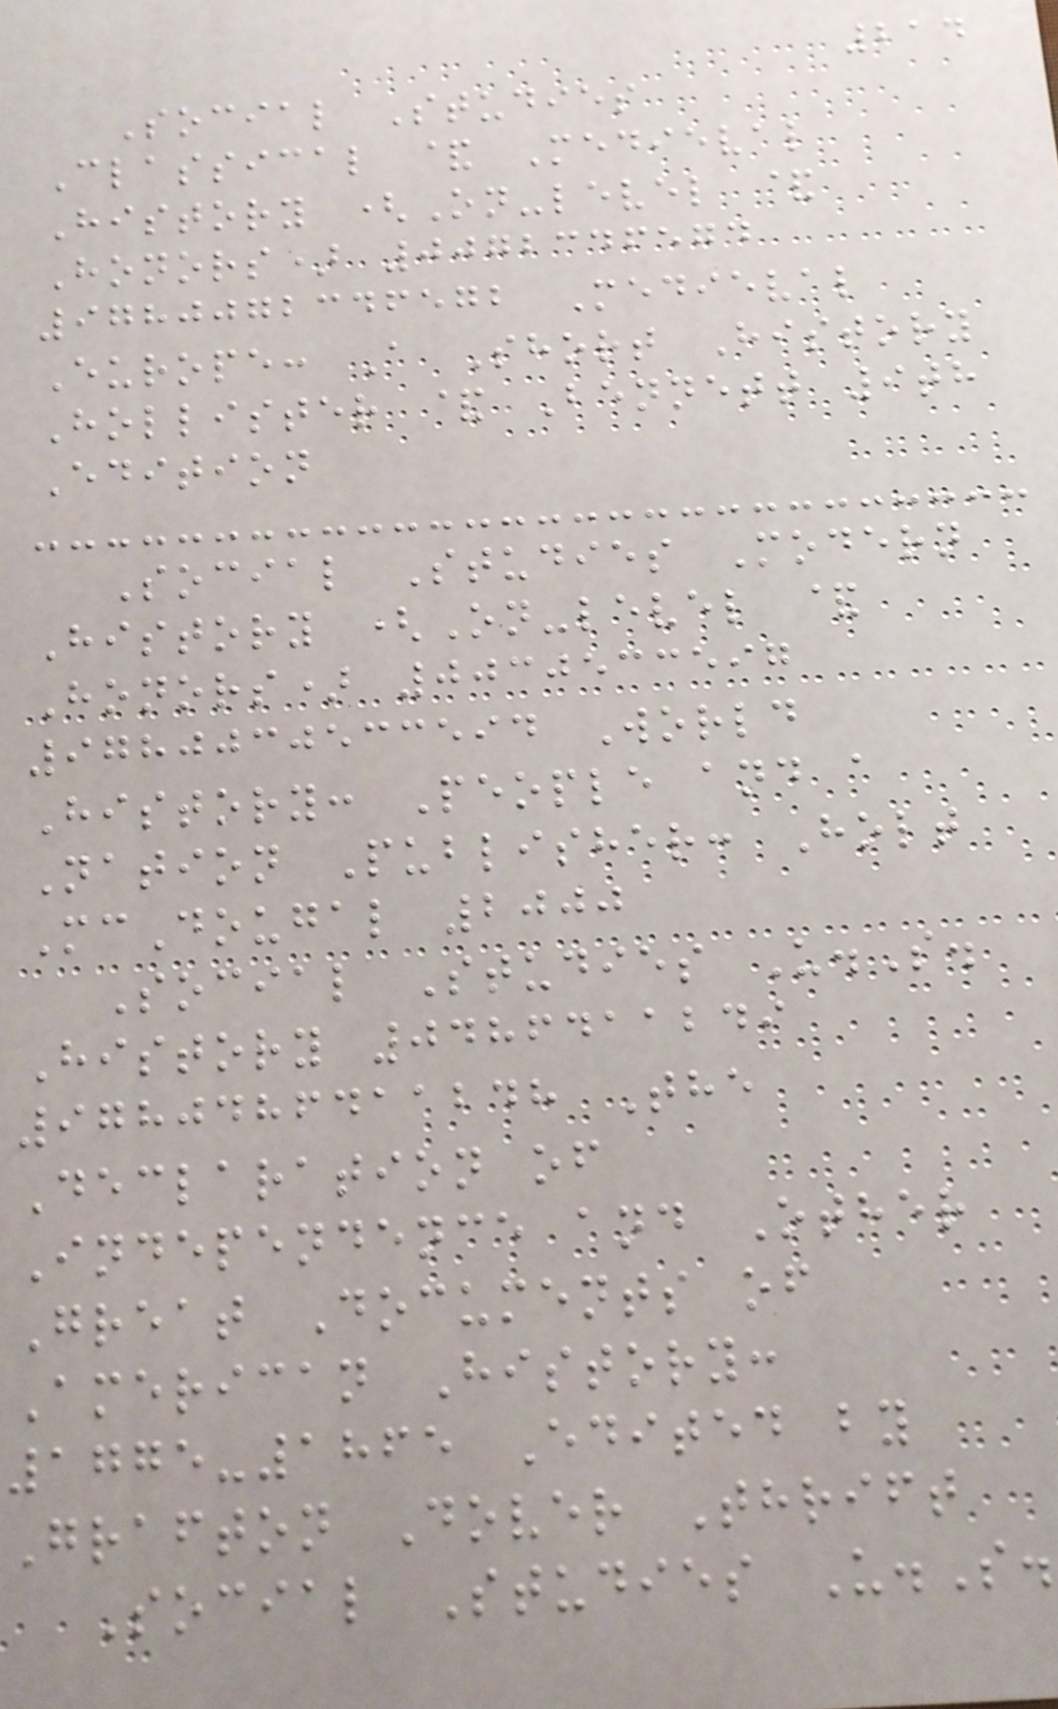214
Social Studies
Classical & Medieval
History (On-level &
Honors) 0072346574
9780072346572 Medieval
Europe: A Short History
Hollister & Bennett 9th
Edition
Social Studies Modern
History (On-level &
Honors) 0030533597
9780030533594 World
History: People and a
Nation Publisher: Holt
McDougal 2000
Social Studies U.S.
History 0486411249
9780486411248 The
Declaration of
Independence and Other
Great Documents of
American History:
1775-1865 Edited by
Grafton Dover Thrift
Social Studies U.S.
